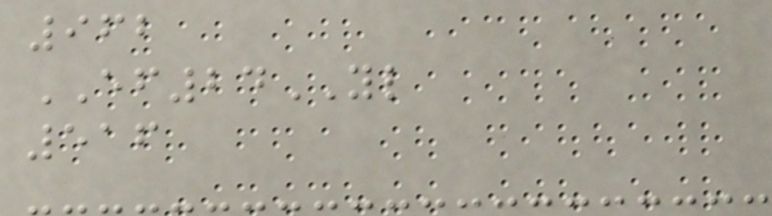962
EF24YL
516
